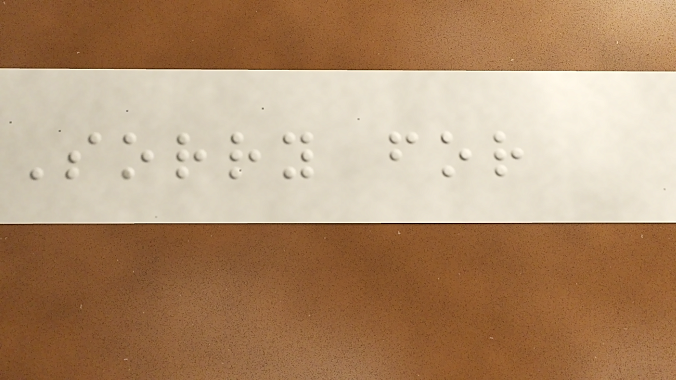Sorry for
